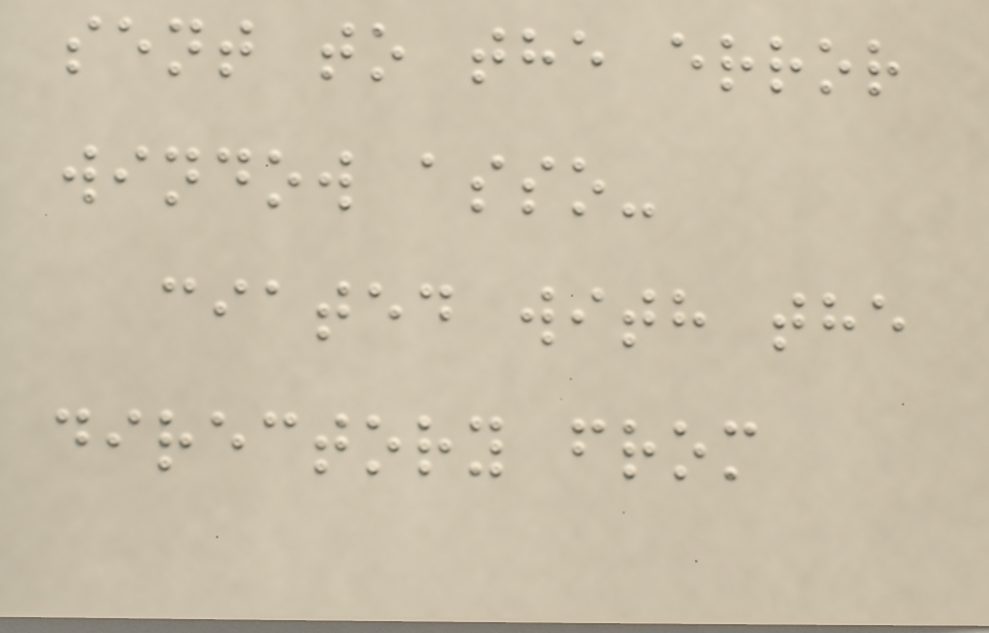sent to the error
window asso-
ciated with the
directory from
